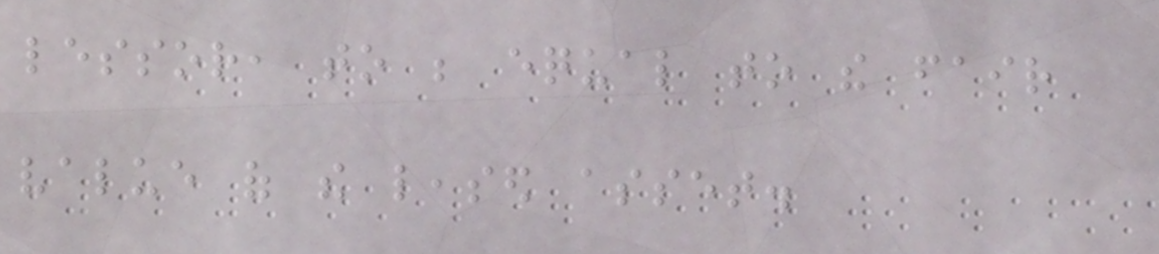lessor, to be equal to the fair
value of the leased asset.
